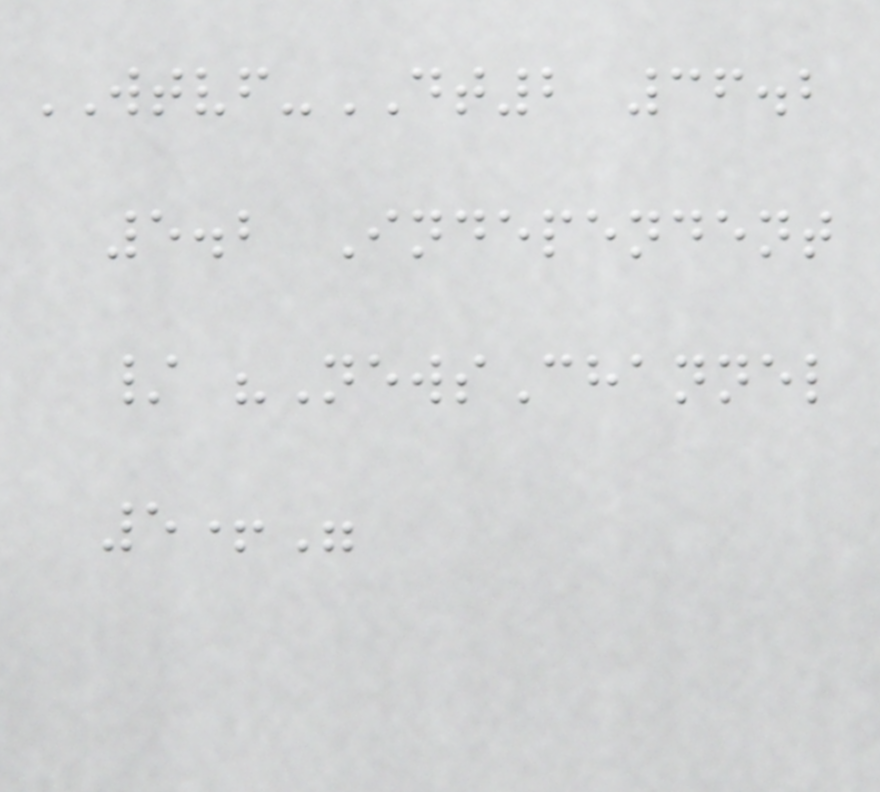WTVF-DT2 36.2
5.2 Independent
/ "NewsChannel
5+"
